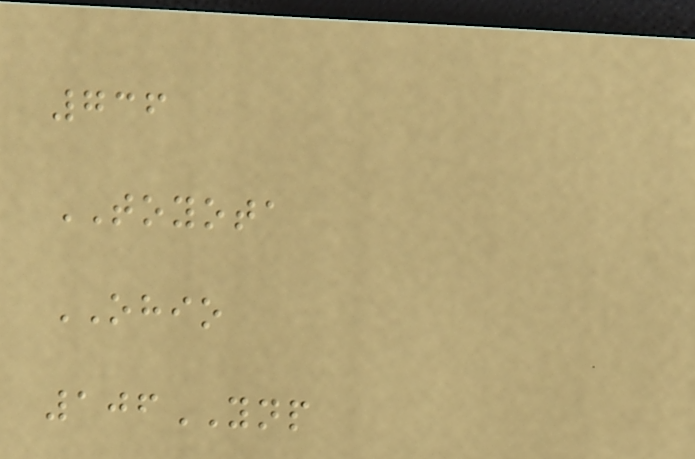736
TOYOTA
OHIO
106YNP
